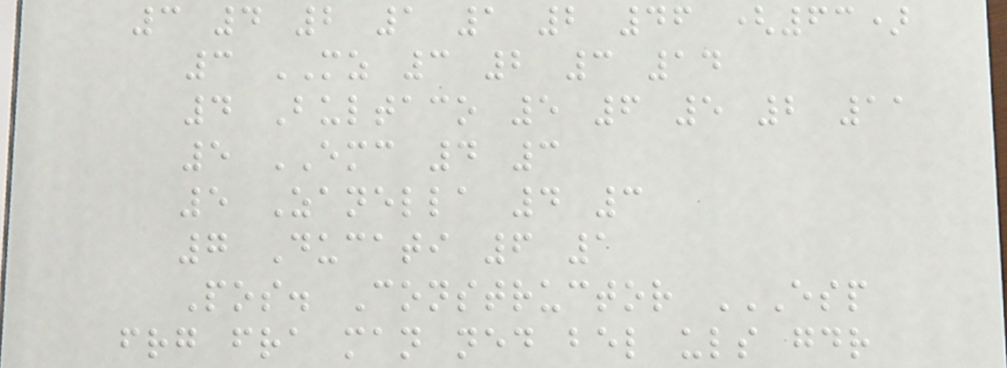3 4 2 1 1 2 46 (63)
3 MZ 3 2 3 14
4 Bultaco 5 6 5 2 11
5 EMC 4 3
5 Zanella 4 3
7 Ducati 6 1
Pos. Constructor ESP
FRG FRA MAN NED BEL ULS GDR
